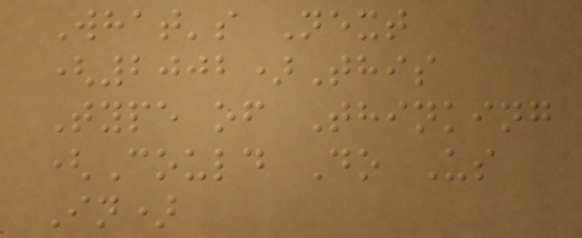What's Next
(2002)This
Type of Thinking
(Could Do Us
In)
